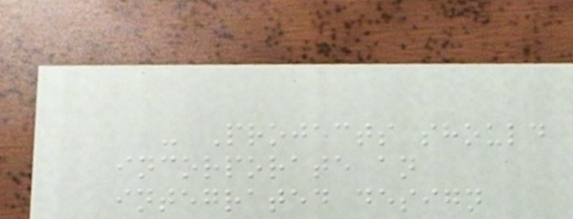- Projects should
incorporate an
integrated design
